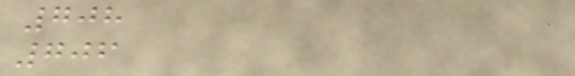708
706
